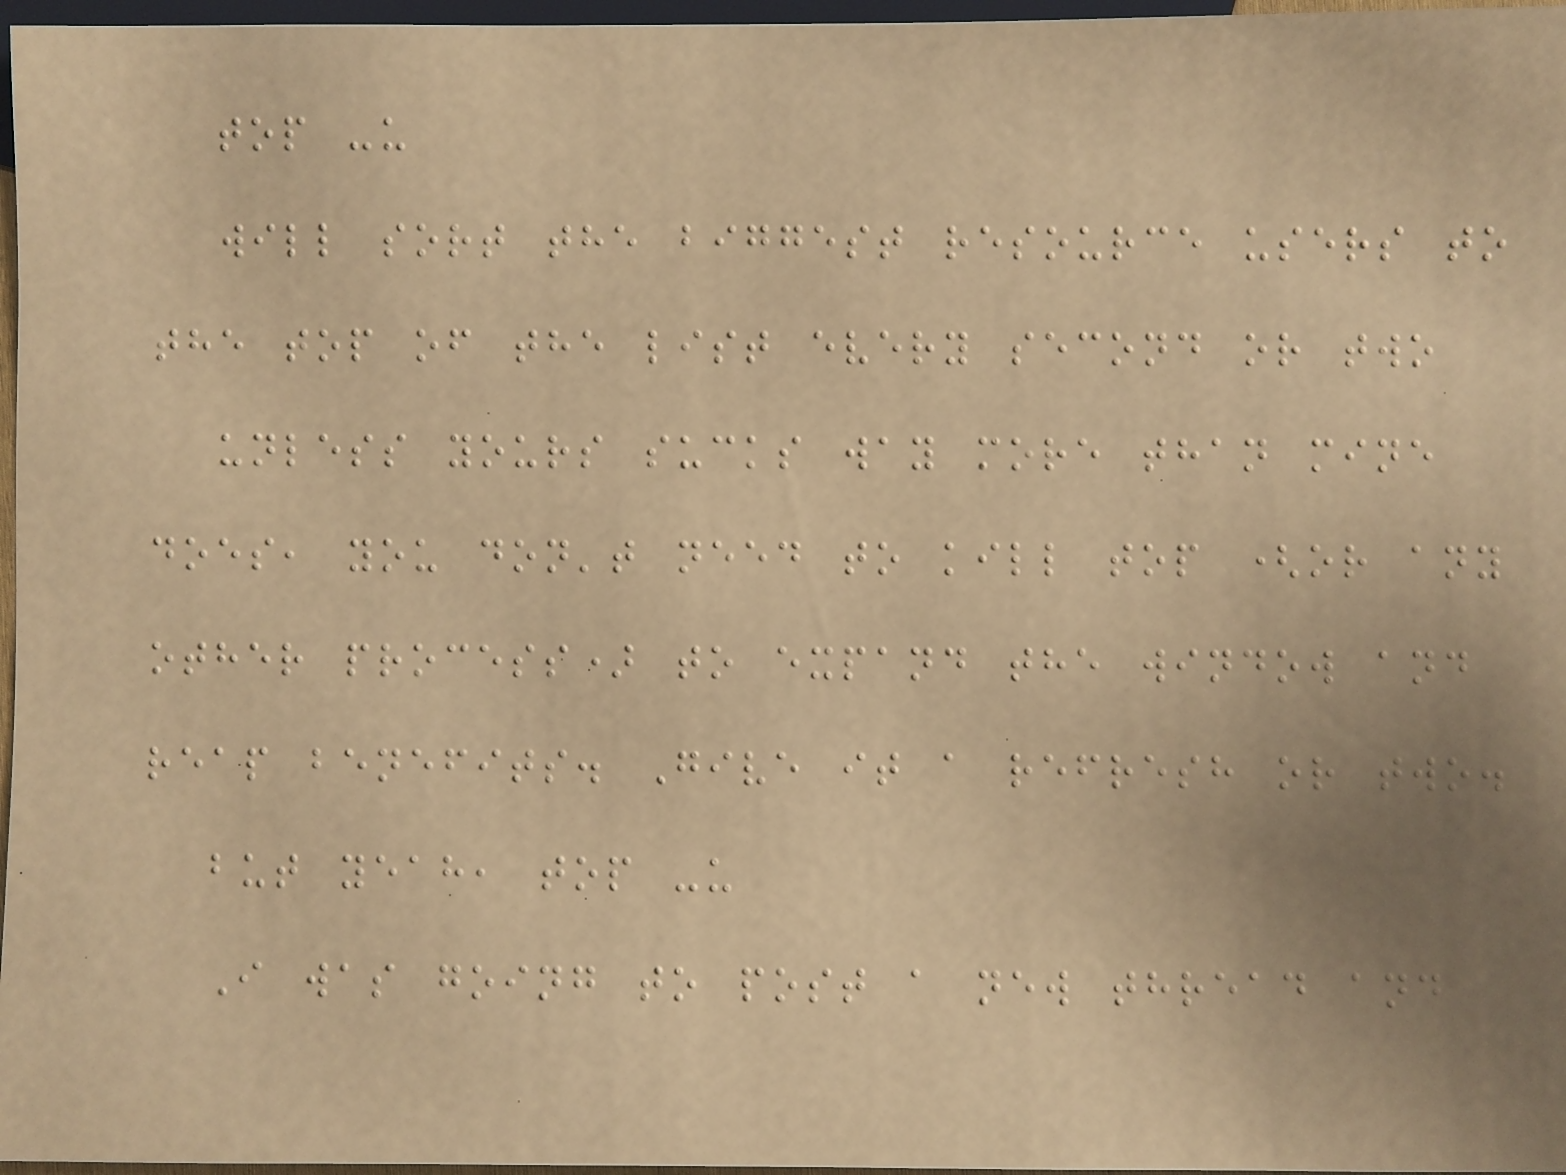top -u
will sort the biggest resource users to
the top of the list every second or two
unless yours sucks way more than mine
does, you don't need to kill top (or any
other process) to expand the window and
reap benefits. Give it a refresh or two.
but yeah, top -u
I was going to post a new thread and
